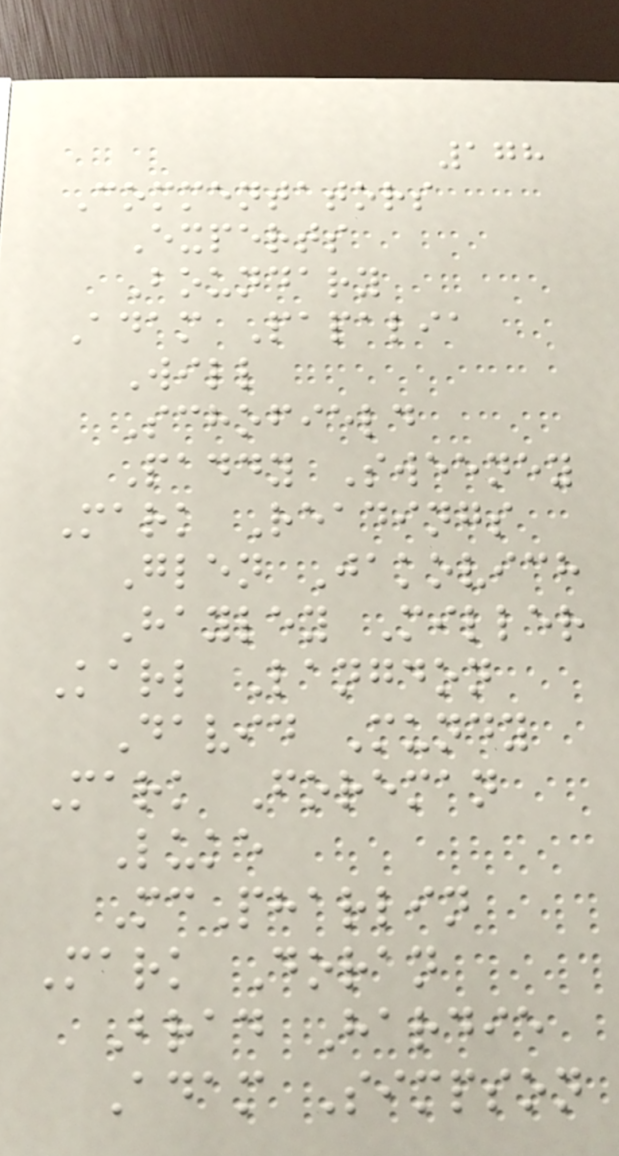178
Commentators
Experts
Boundary
Adam Papalia
Will
Schofield
Paddy Sweeney
Mark Readings
Glen Jakovich
Hayley Miller
Karl Langdon
David Mundy
Mark Foreman
Luke
McPharlin
Mark Doran
Brad Hardie
Adam Simpson
